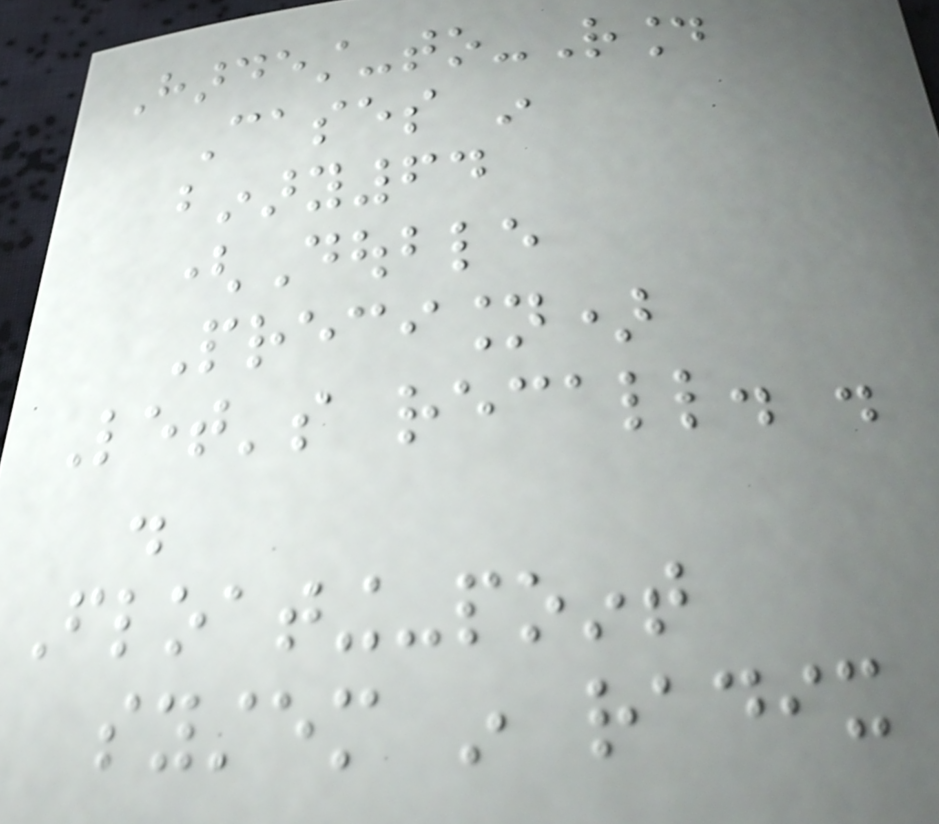Hardest-to-Round
Cases in
binary64
(Double
Precision)
Let's recall. .
.
Floating-point
system in radix
